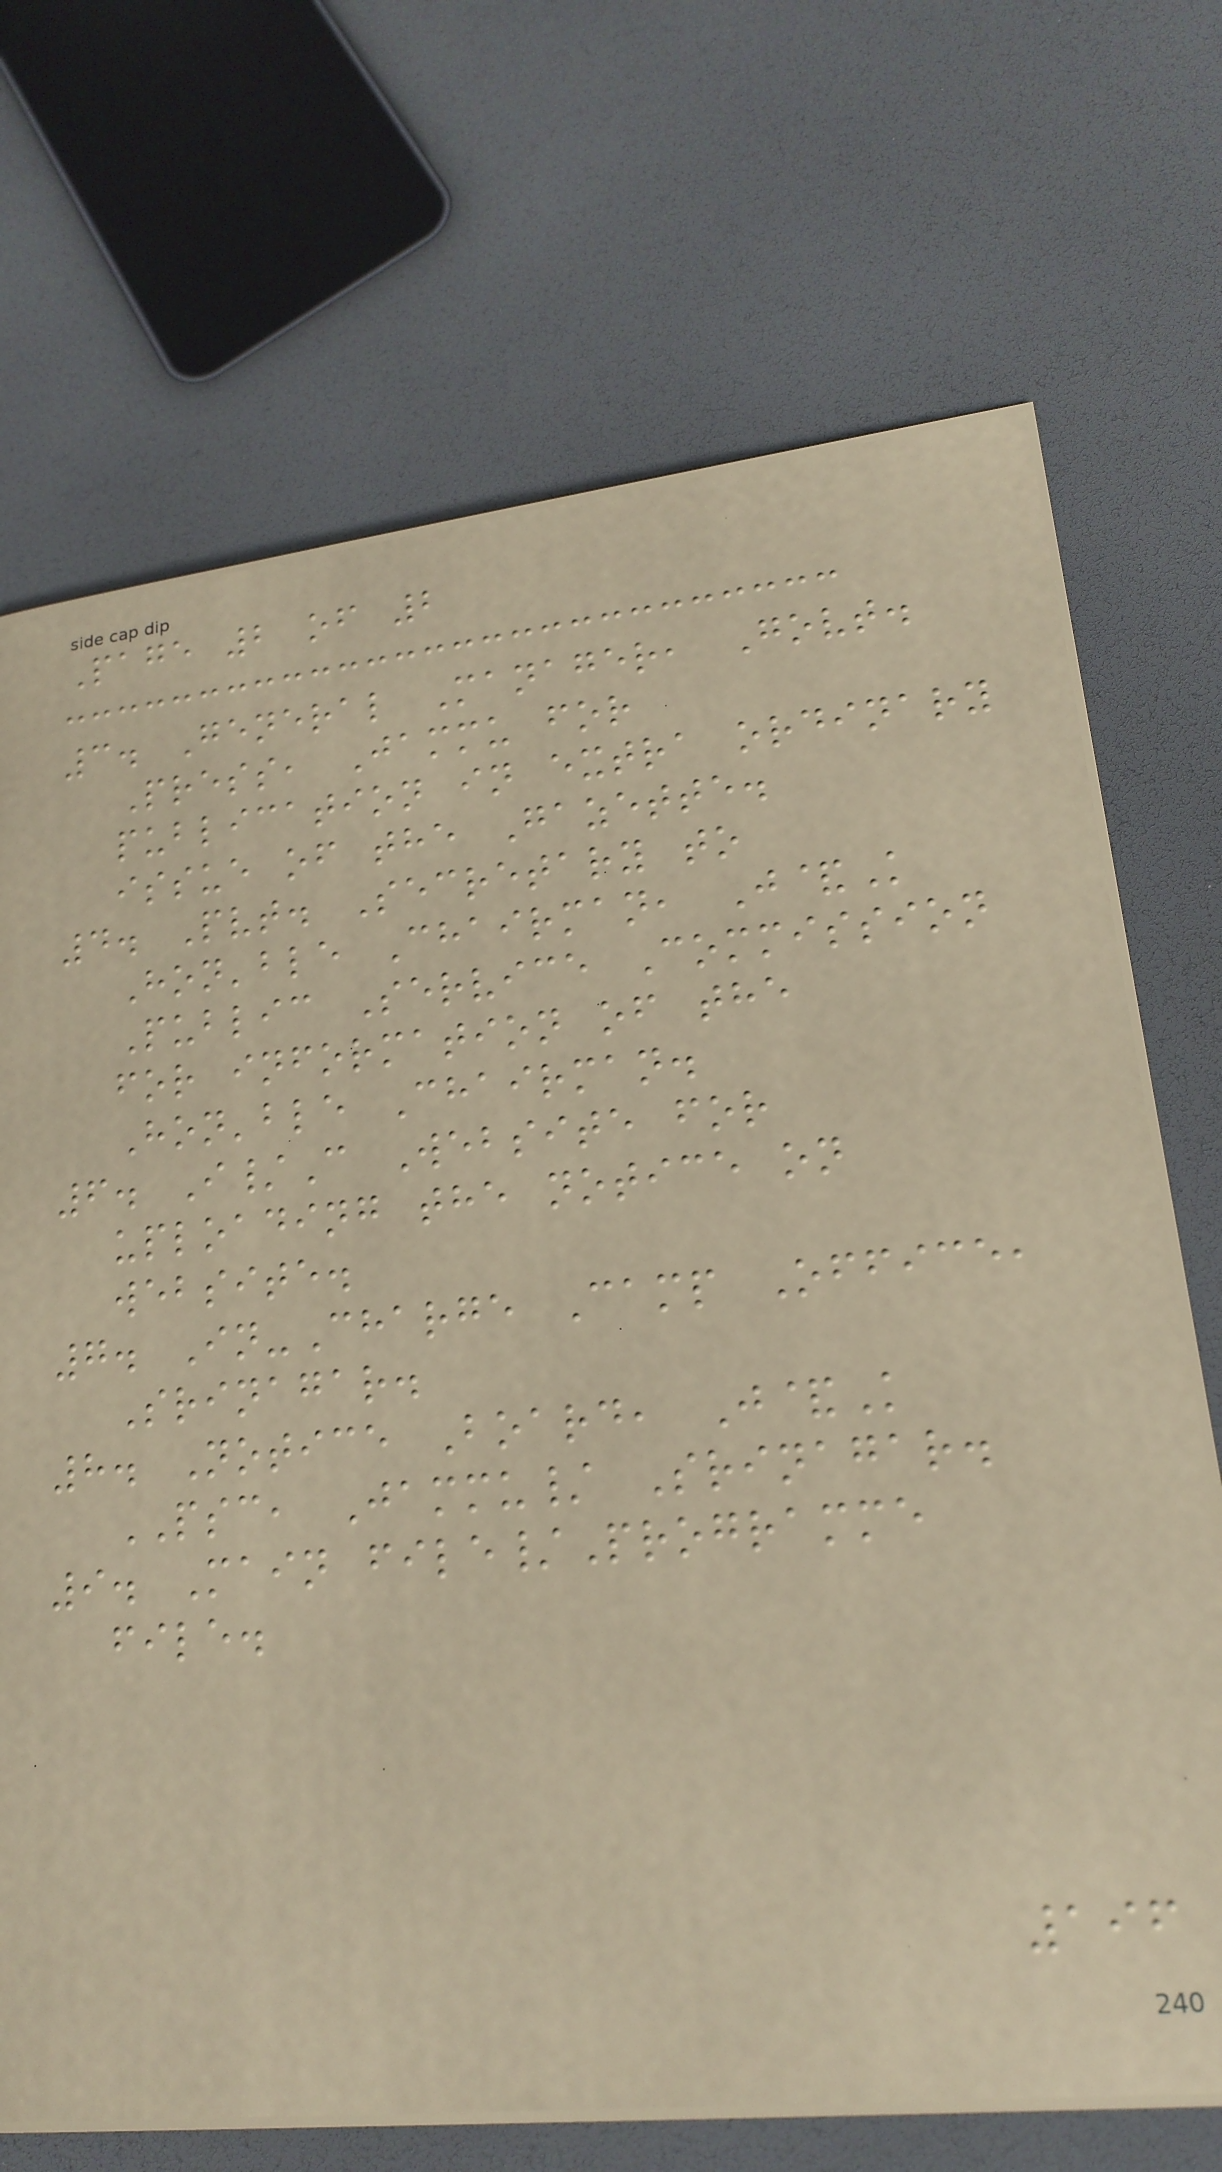Page 2 of 2
3. General Manager, Govt.
Press, Jammu for
publication in extra ordinary
issue of the Gazette.
4. Pvt. Secretary to
Hon'ble Chairman, J&K
Public Service Commission
for information of the
Hon'ble Chairman.
6. I/C Website for
uploading the notice on
website.
7. In-Charge Camp Office,
Srinagar.
8. Notice Board, J&K
PSC, Jammu/ Srinagar.
9. Main file/Programme
file.
196
